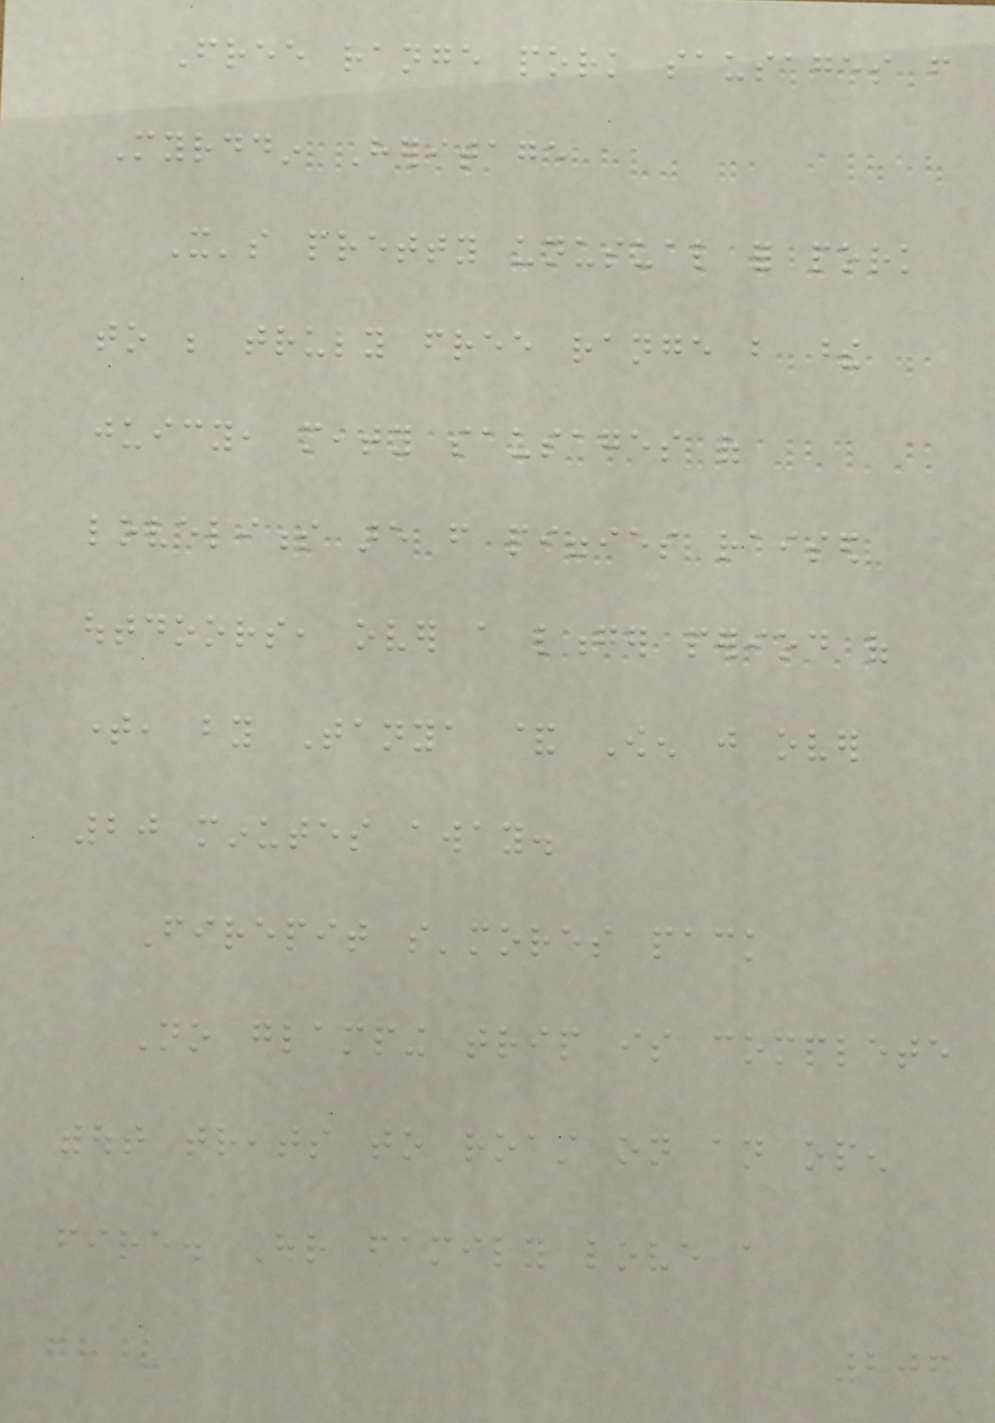Free range pork sausages from
Myrddin Heritage
It's pretty unusual for pork
to be truly free range but these
juicy, meaty sausages of
loveliness are from piggies raised
outdoors, over a longer period of
time, by Tanya & Owen just over
20 minutes away.
Firepit s'mores pack
No glamping trip is complete
without treats to roast on an open
fire. Our family love a
206
